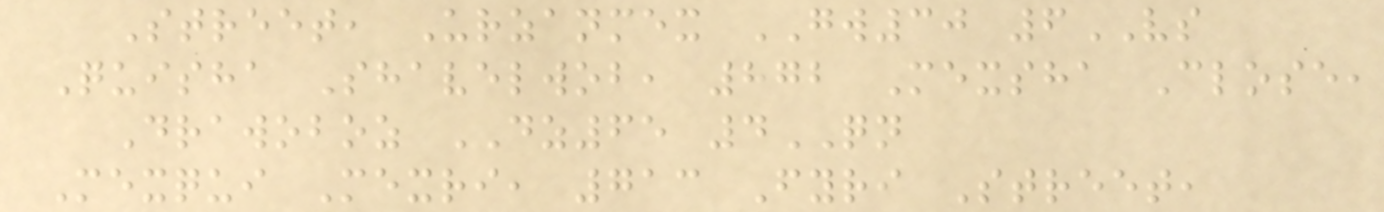Street, Urzanmex GW30 6VS
Quisha Shavelwob, 872 Mexsha Close,
Drawoboz DZ65 4QN
Mexqui Mexri, 713 Fyri Street,
